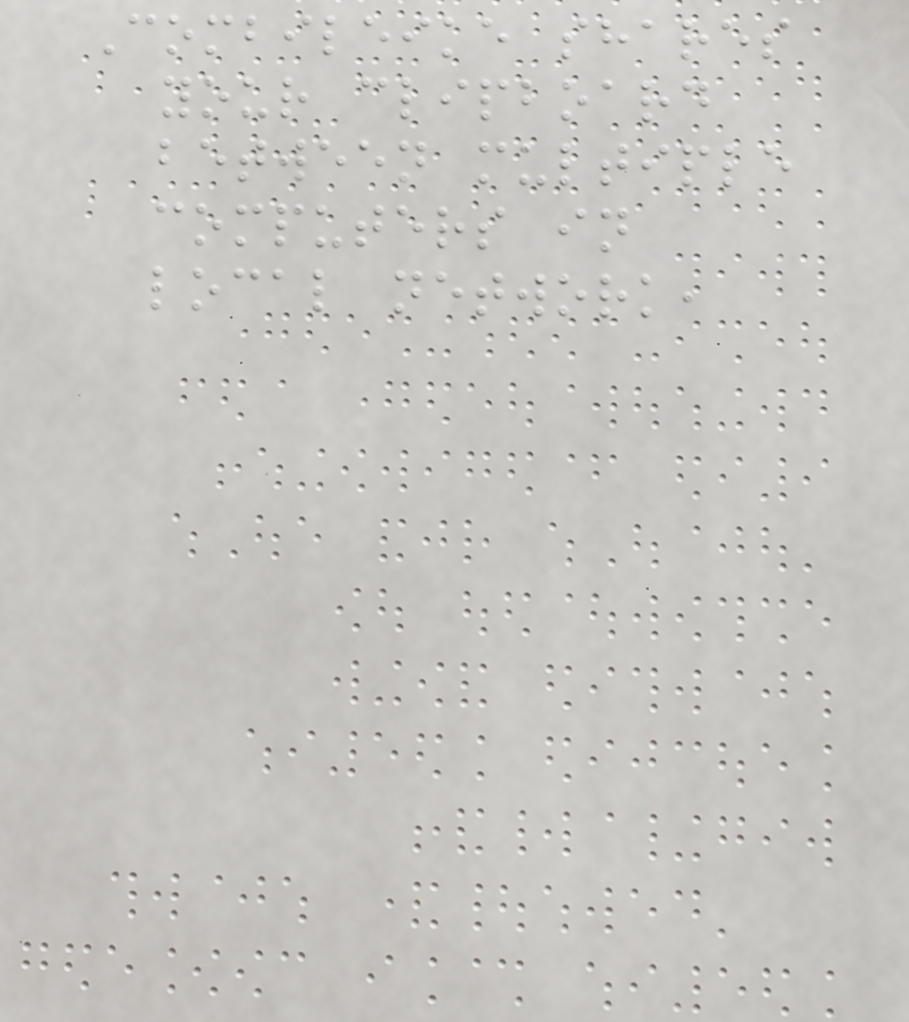Combileike shares
your clipboard
between multiple
computers in
local network,
